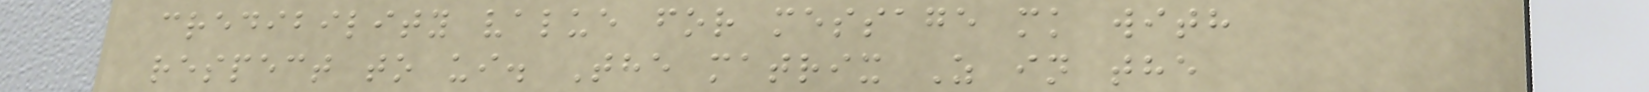credibility value for message mk with
respect to ui. The matrix Z in the
